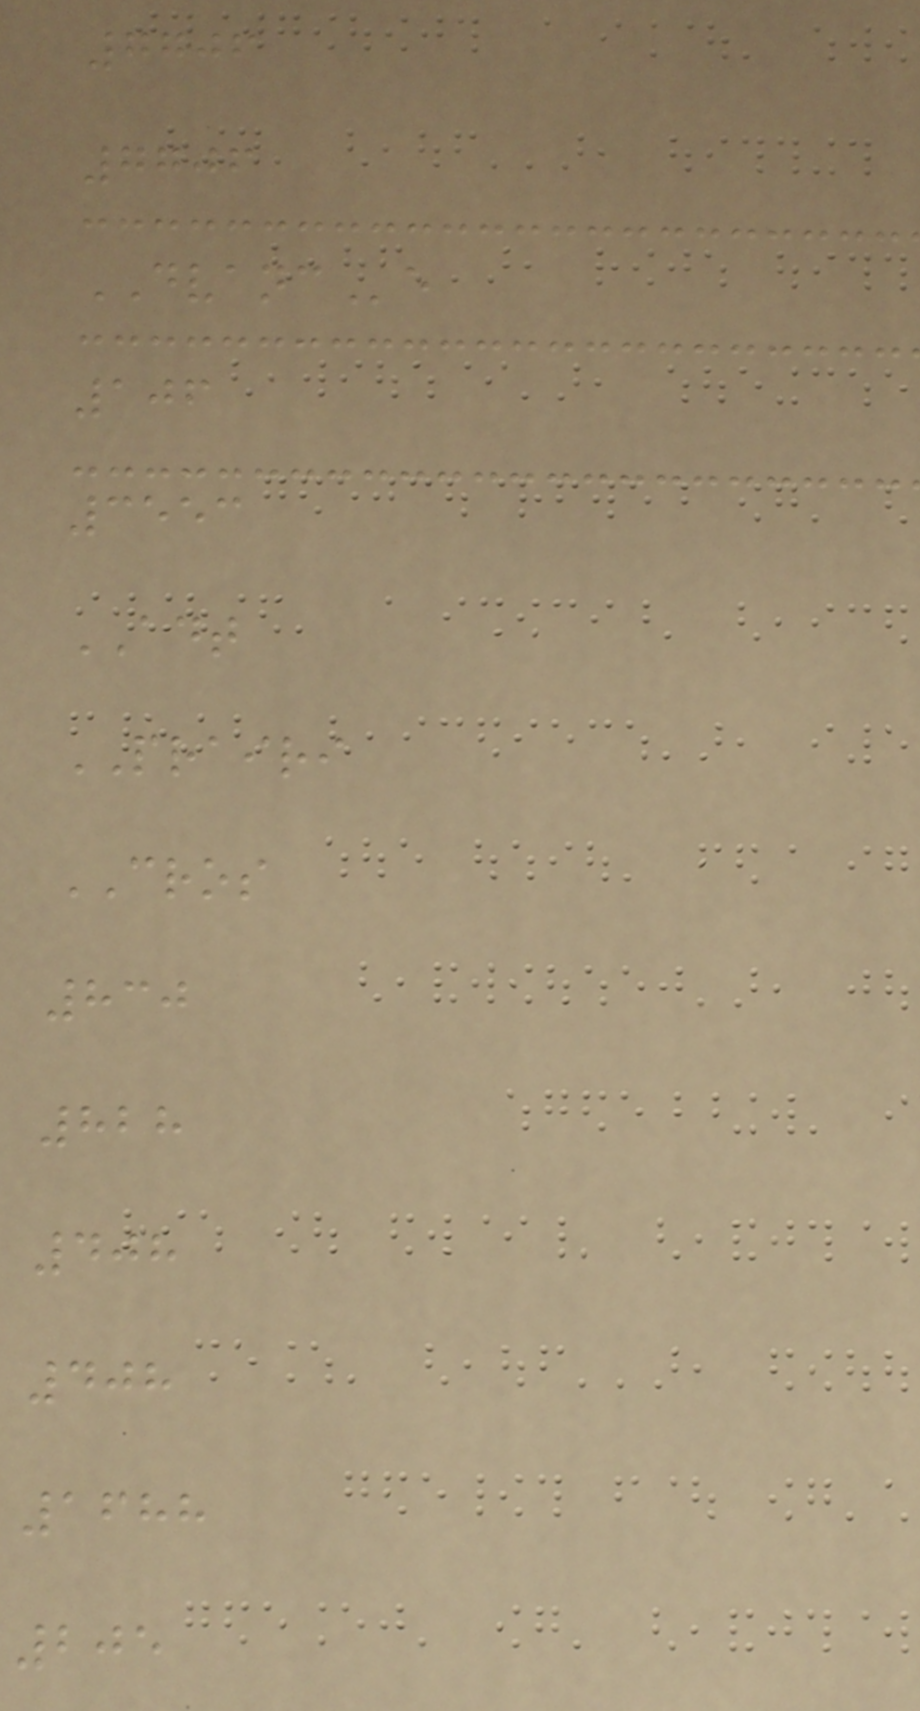7706
7706
DVANCe
106
3553
ADT
PRAIRI
CROS
830
828
408
408
1688
205
